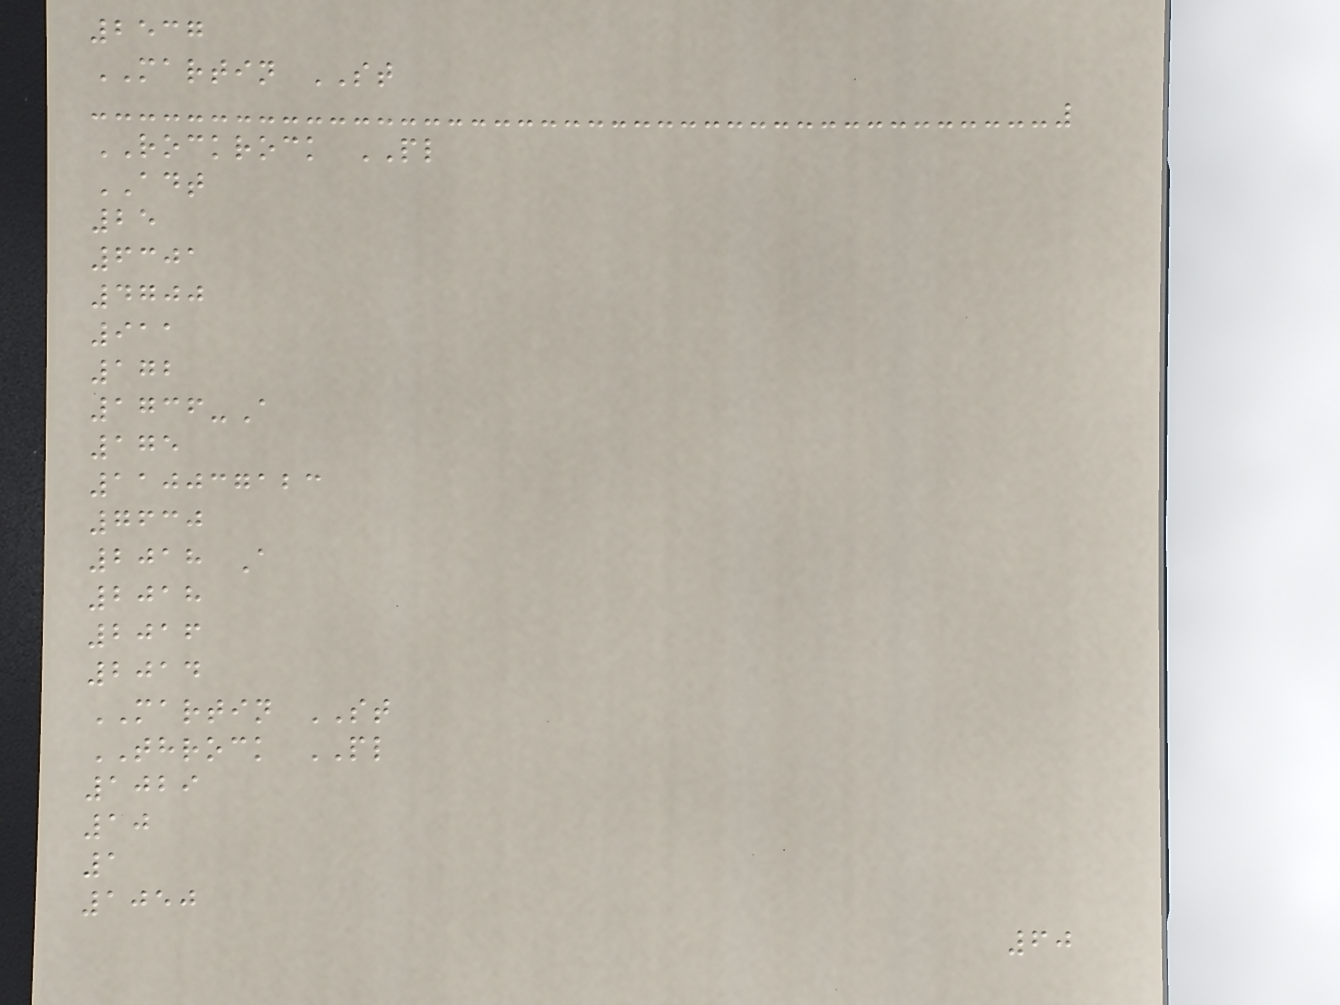2537
MARTIN ST
ROCKROCK PL
ADT
25
6301
4700
911
172
1736-A
175
110037123
7630
2018 A
2018
2016
2014
MARTIN ST
THROCK PL
1029
10
1
1050
60
